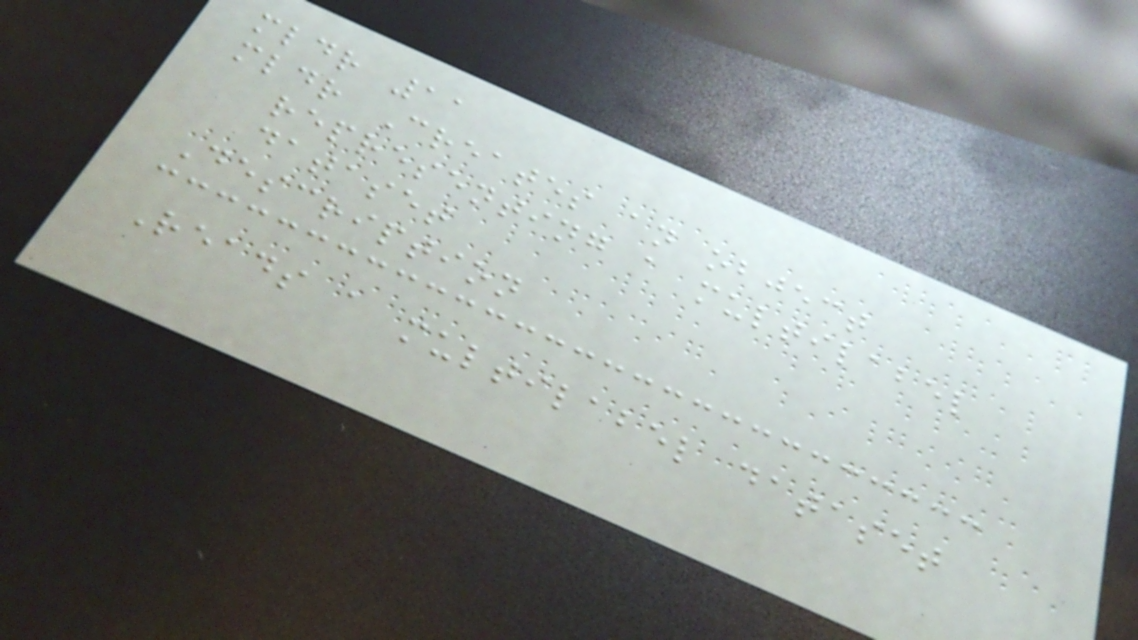mldr 11
mldr Creates an object
representing a multilabel
dataset
Description
Reads a multilabel dataset
